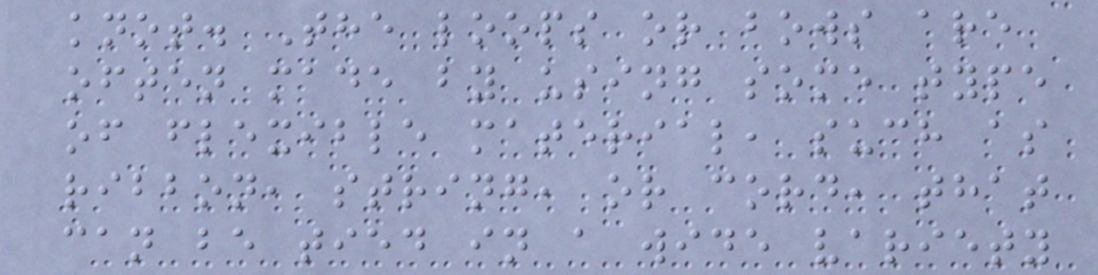knot. The loops or bows are
often made by using some type
of flexible material, such as
ribbon, string, or cord, that
can be tied in a wide variety
